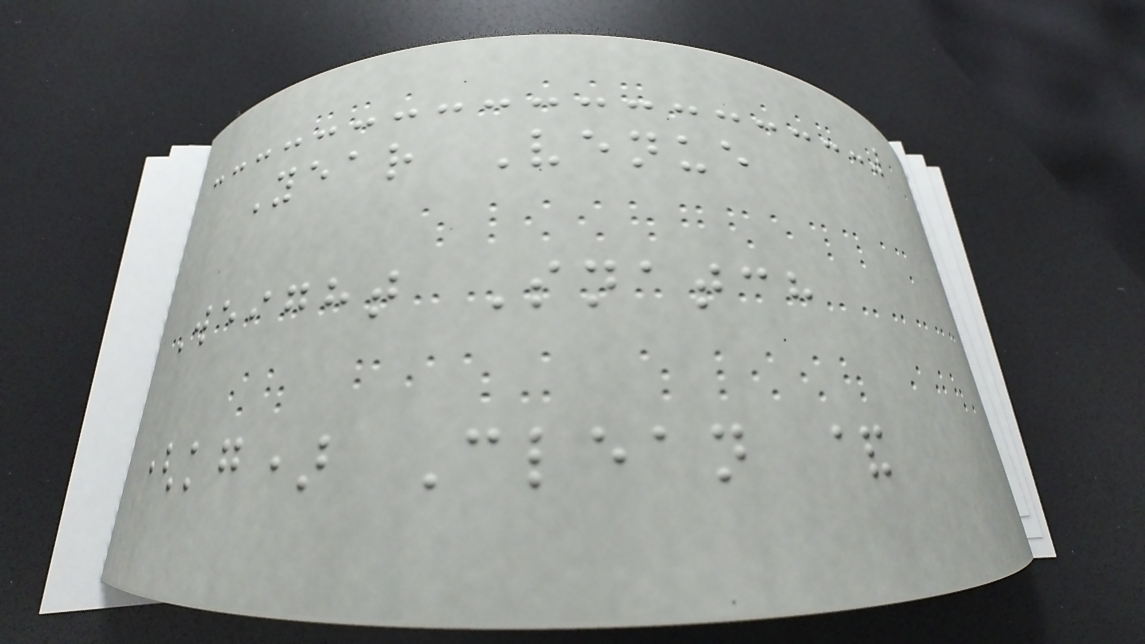Year Venue
Weight Snatch
(kg) Clean &
